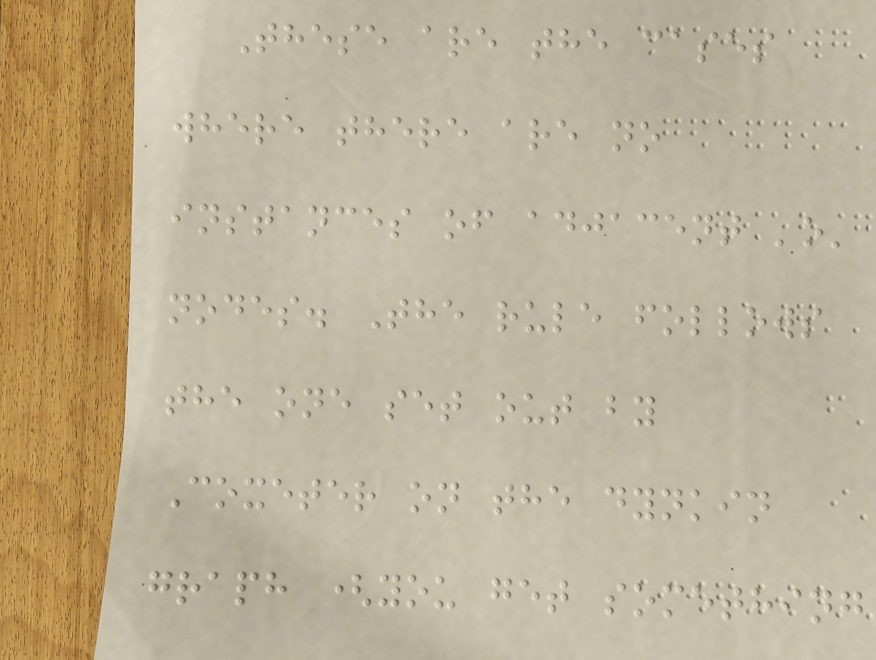These are the cases
where there are no
instances of adjacent 'o'
nodes. The rule follows
the one set out by
Coxeter on the dynkin
graph (you get something
